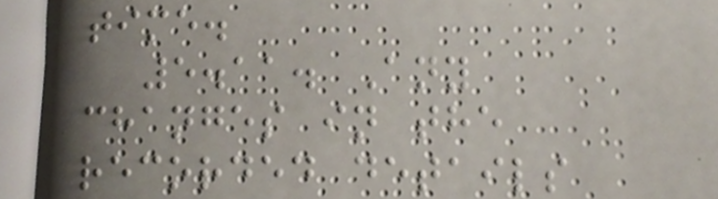time.
5.11. Any
changes in the
recorded details
